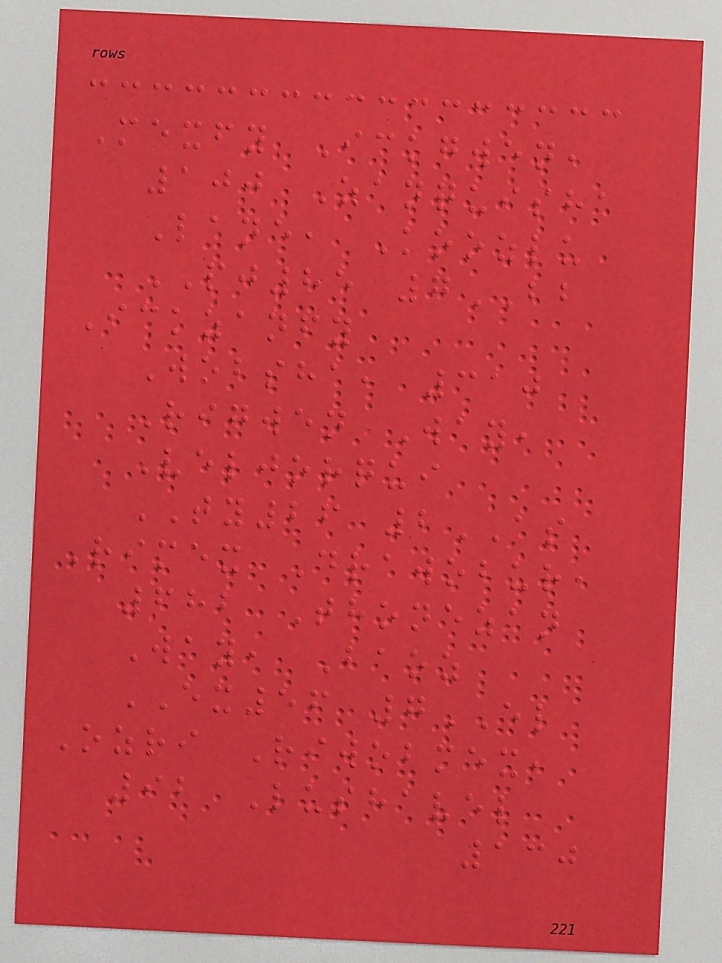Mexfy Ickgwen,
100 Zanquisha
Lane, Koozlu
PJ85 7BB
Ickzanfy
Wobsha, 310
Rigwen Way,
Veljorqui
TY26 2AS
Rimex Drawobur,
682 Thonezan
Way, Baoz
EX56 7EL
Ozri Riwobmex,
92 Lushavel
130
